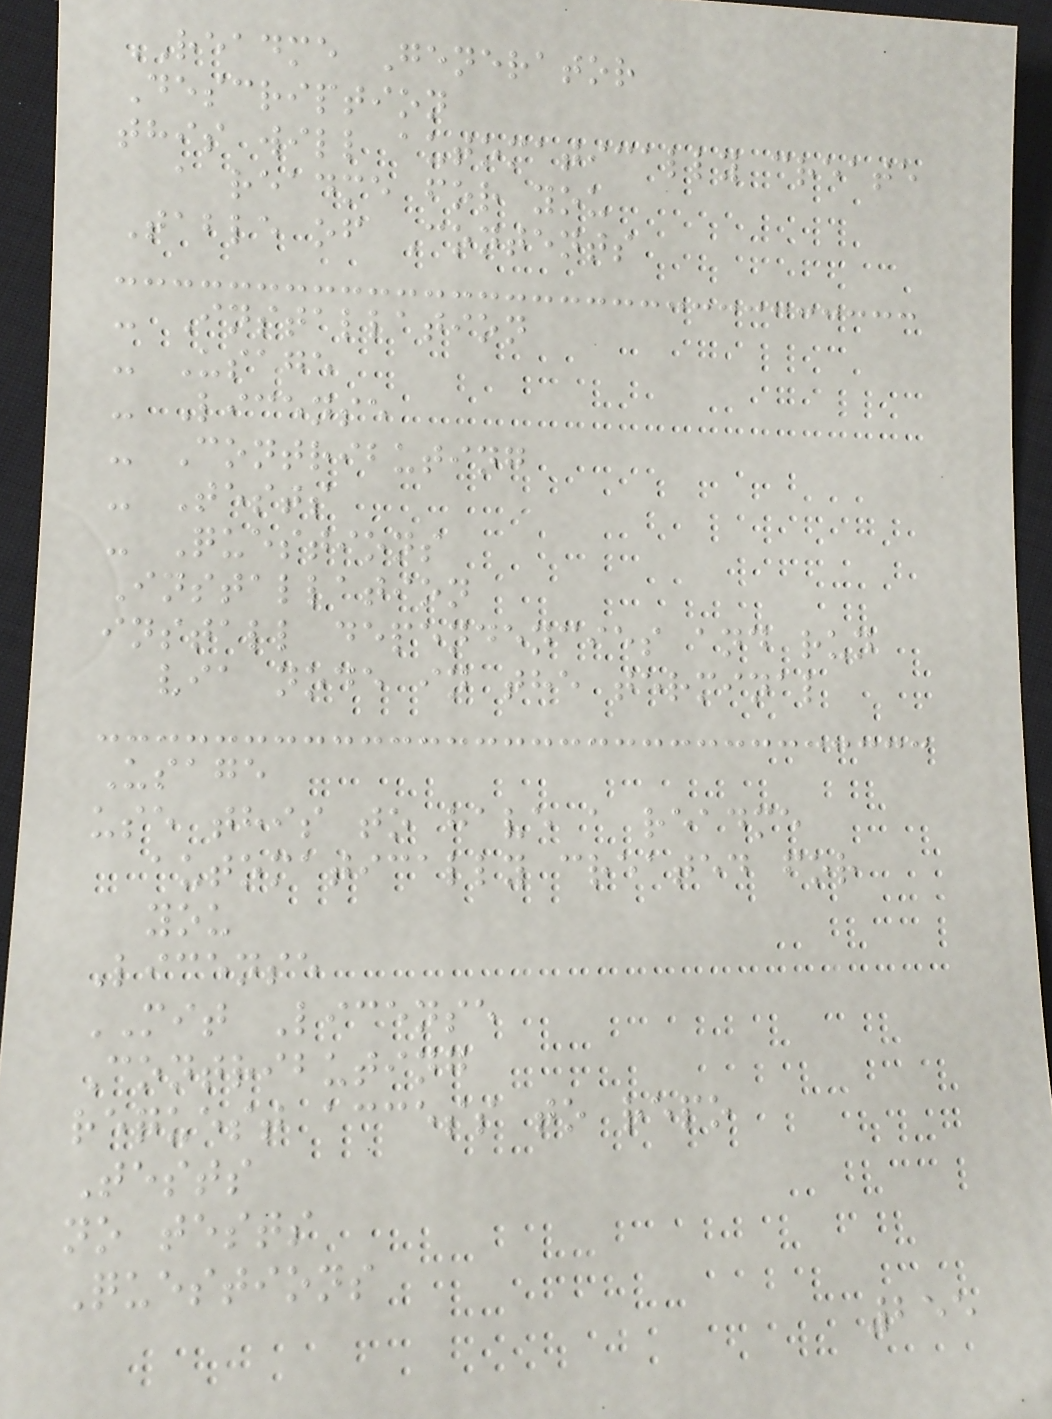README Generator
Description
this will automatically create
a readme for you
Table of Contents
- Installation
- Usage
- License
- Contributing
- Tests
- Questions
Installation
install dependencies and run
via node in the terminal
Usage
use this to have a readme
automatically created for
you
License
MIT License
Contributing
request access to repo
Tests
no tests
Questions
255
